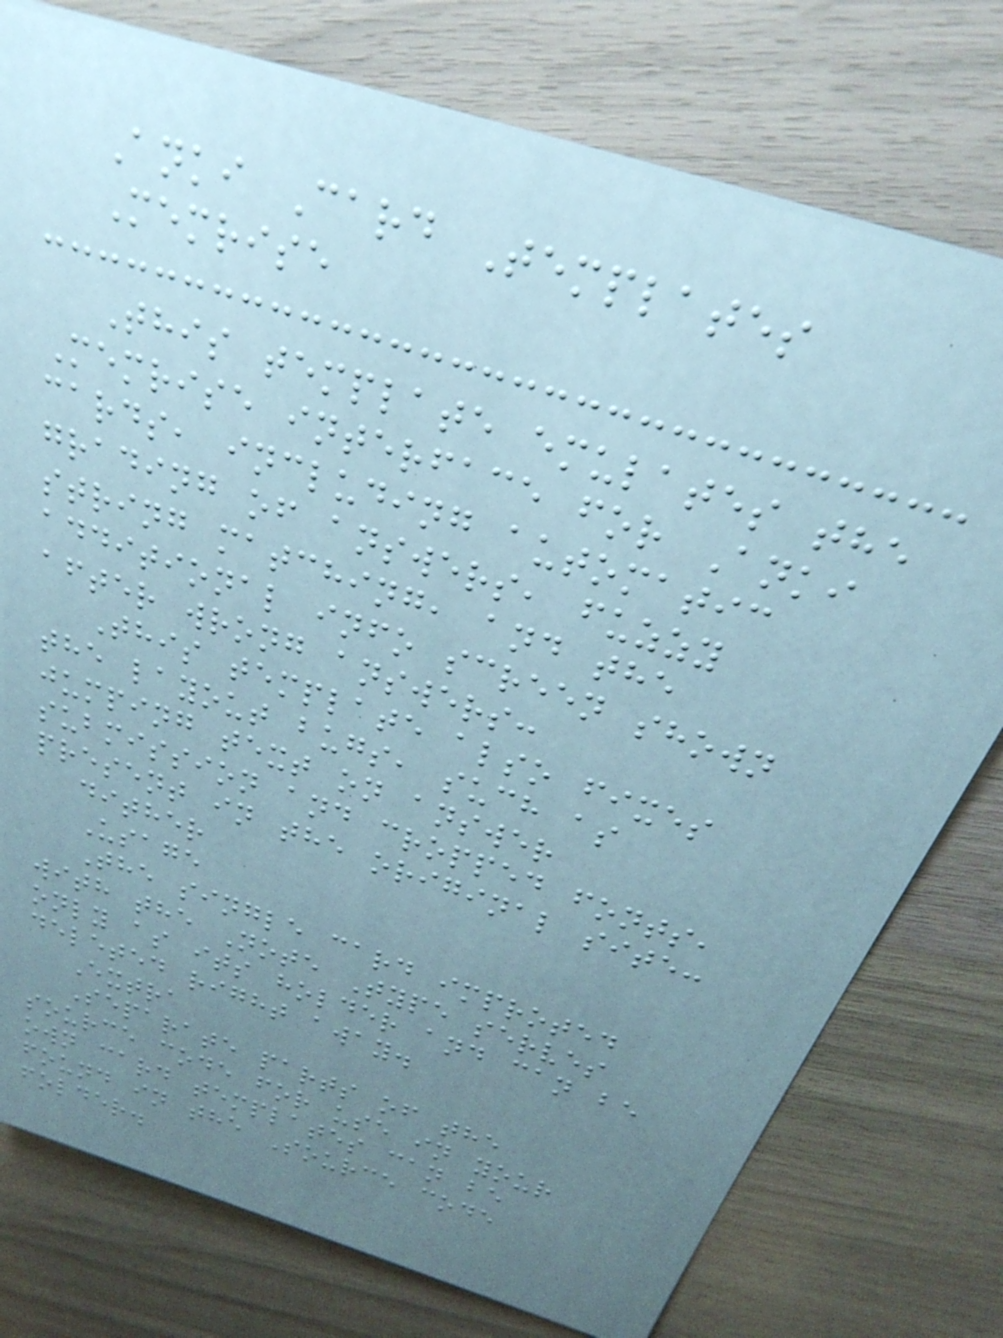Anki Card Templates
Memrise
This template emulates the
Memrise interface for Anki
cards, including automatic
grading of answers, fuzzy
string matching, and the
additional info screen shown
after wrong answers:
This template also fixes
the layout bugs, such as
jumping text on answer
submission and cropped fonts,
present in the original site:
dither
Usage
The single card improted
with the Note Type serves
only as its holder and can be
deleted right away.
Extra
Separate parts of the
source code for use in your
own card templates can be
found in the Source code
folder.
